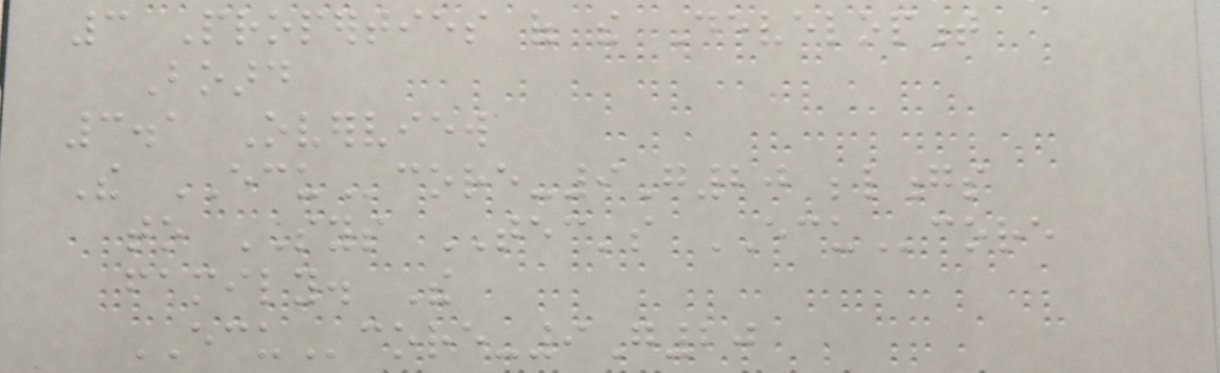3 Properties of the Development
Board
3.1 Overview
The ECUcore-9G20 belongs
to SYS TEC's ECUcore
family. The
ECUcore-9G20
